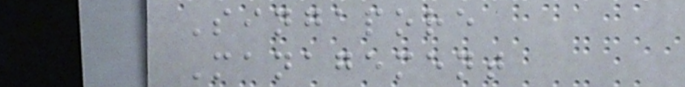Singapore
Management
